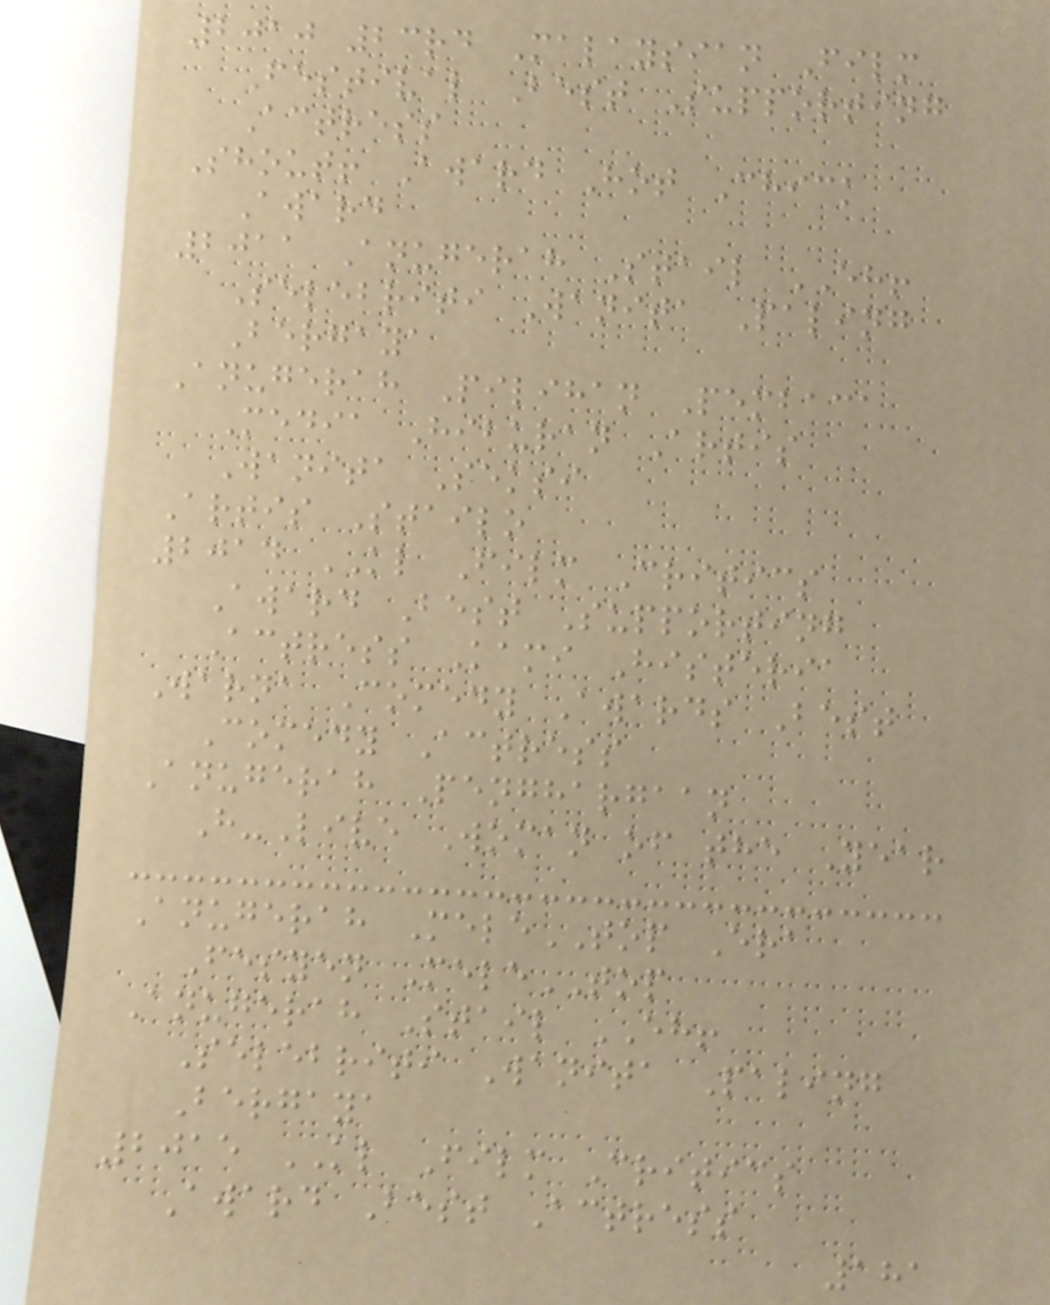2010 23rd Malaysian Film
Festival Best Supporting
Actress
Shout! Award Hot Chick
Award
2011 Anugerah Stail EH!
Selebriti Wanita Paling
Bergaya
Anugerah Pilihan Pembaca
Media Hiburan Artis
Wanita Seksi
Artis Stailo
2014 KL Film Critics
Award Best Supporting
Actress Kami Histeria
Warna Comedy Awards Best
Comedy Actress
Anugerah Penghargaan
H-Live Woman of the Year
Anugerah MeleTOP Era
Fesyen MeleTOP
Anugerah Stail EH!
Selebriti Wanita Paling
Bergaya
2015 KL Film Critics
Award Best Actress
181
